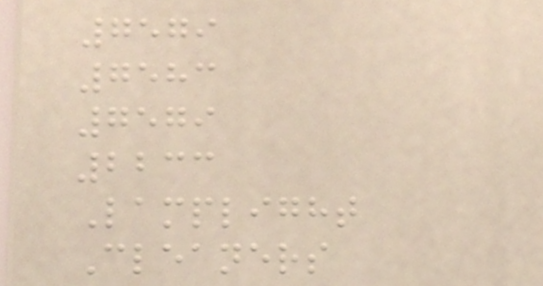7579
7583
7579
2233
Lamplight
Cleaners
